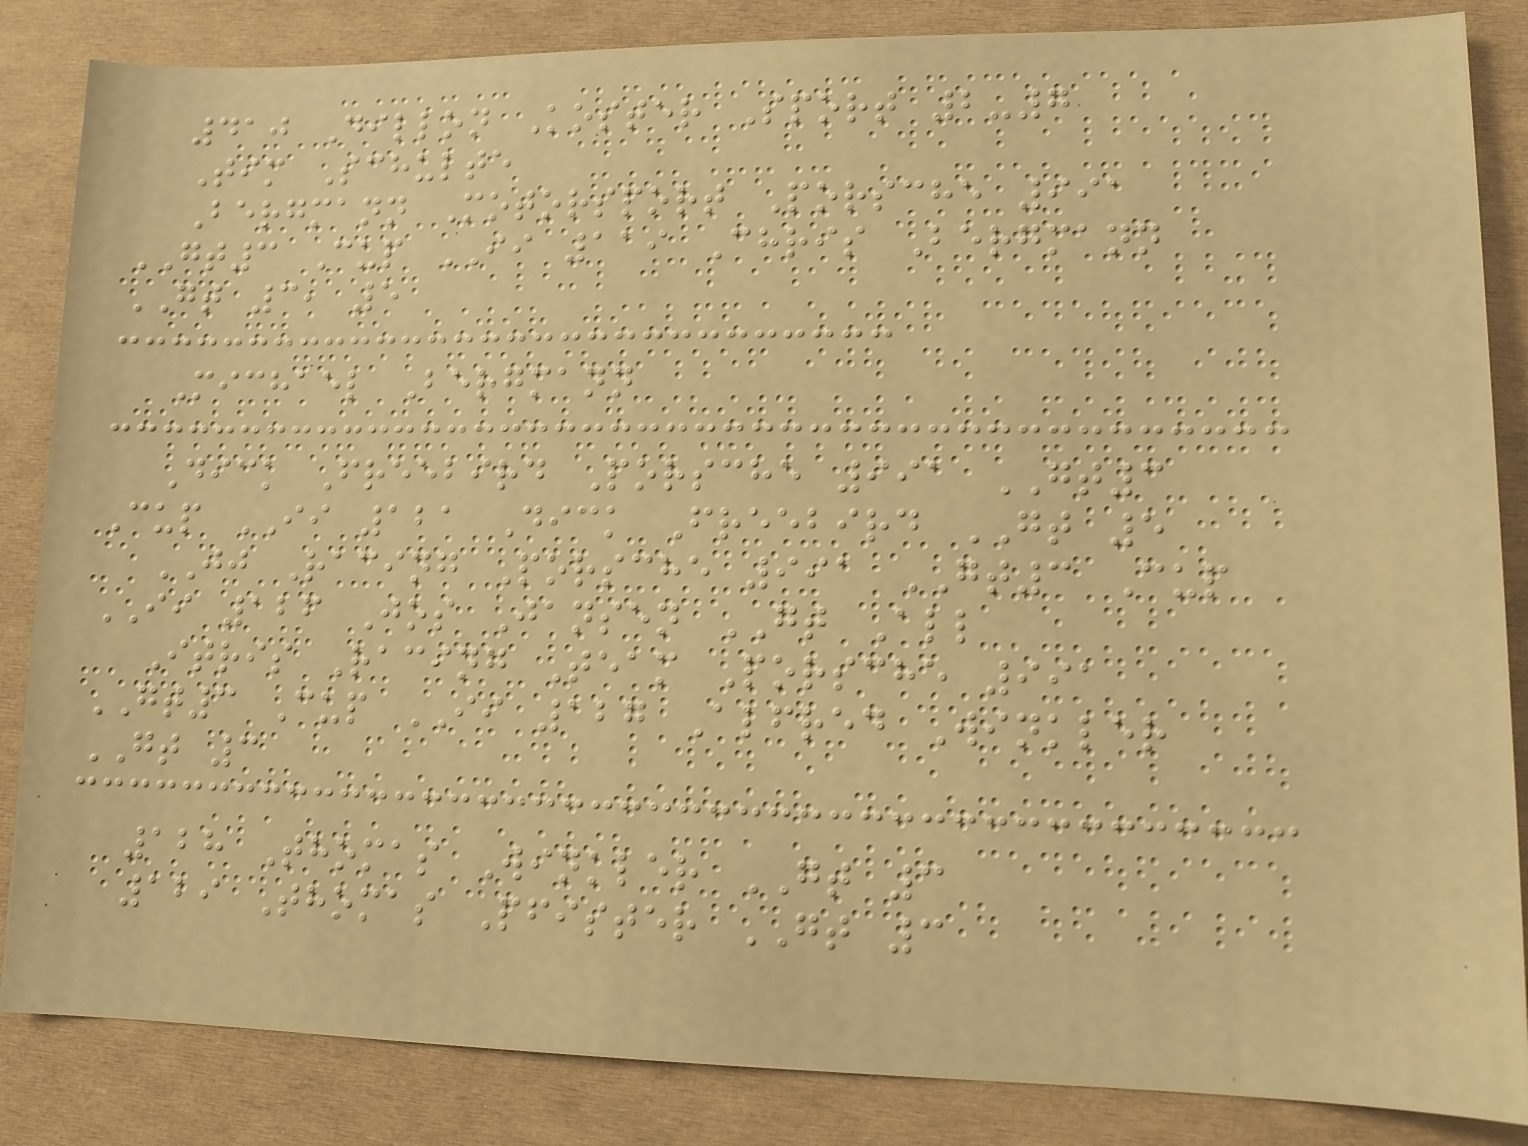410 Dillon Koster Sport 2-7
Tim Schulte
Bergmann Motorsport Porsche 991
GT3 Cup II 119 Chris Bergmann
GT 3, 5
Michael Bergmann
Dick Freebird Porsche 991 GT3
Cup II 121 Dick Freebird GT 5
JJ Racing Porsche 991 GT3 Cup
II 126 Jos Jansen GT All
Itris Racing Team Porsche 991
GT3 Cup II 127 Alfred Winkler
GT 3
128 Thomas Winkler GT 3
129 Thomas Pfister GT 3
